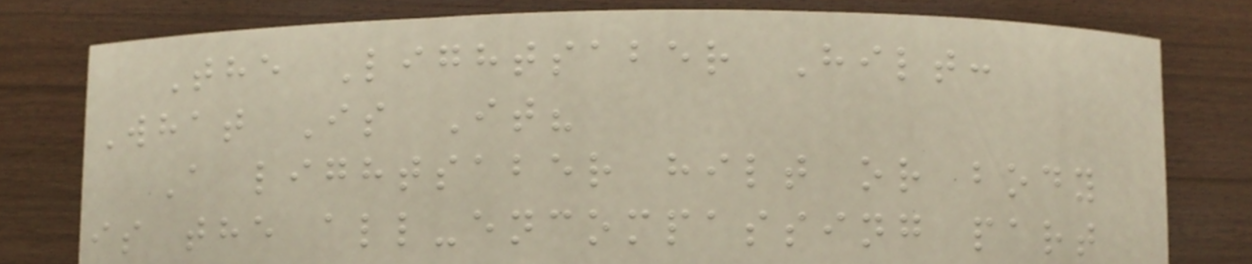The Lightsaber Hilt:
What Is It?
A lightsaber hilt or body
is the all-encompassing part
